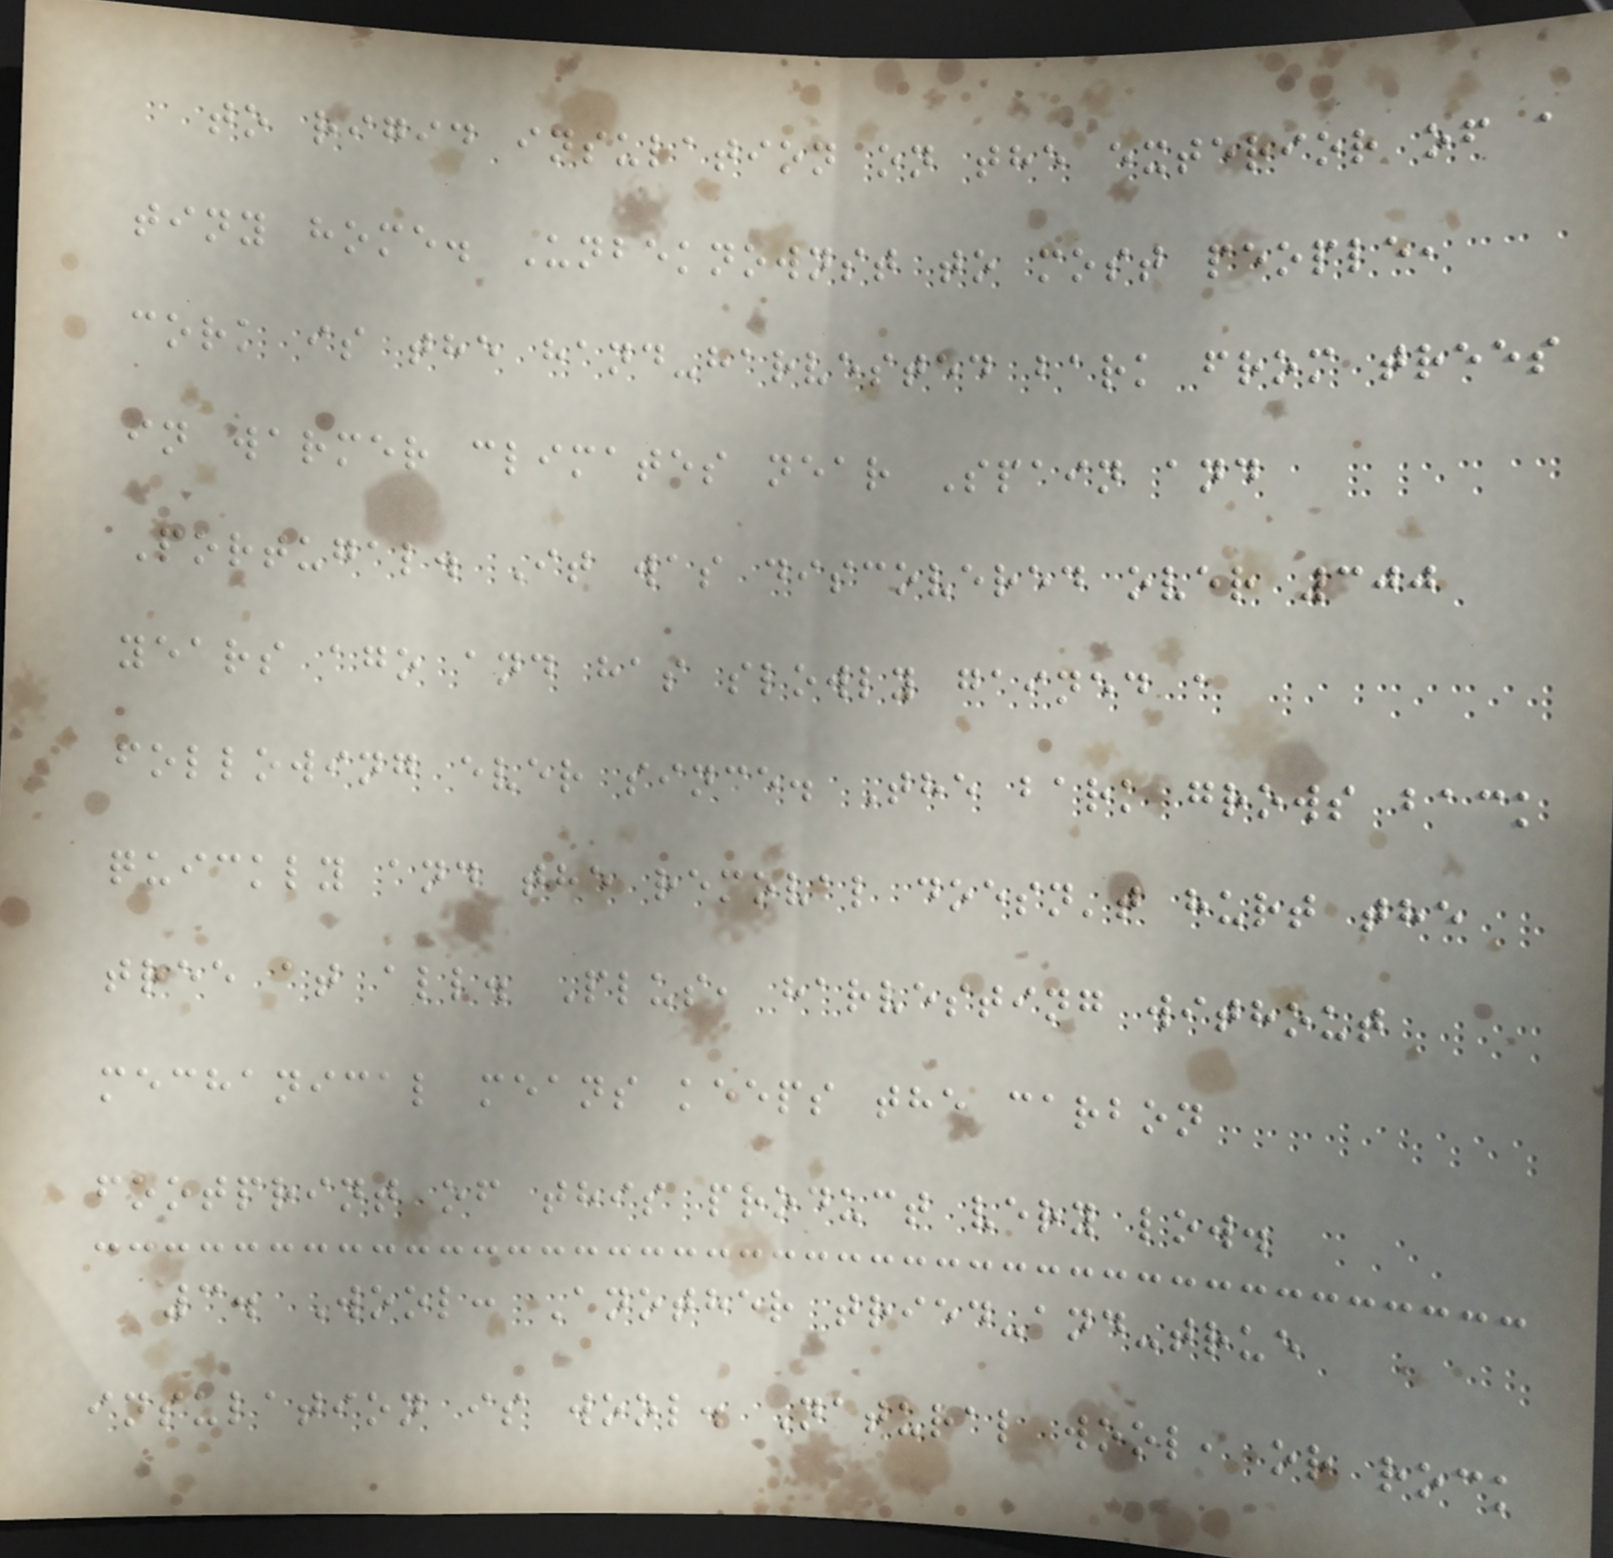to rigid insulation on the exterior of a
tiny home. Unbeknownst to most people,
cork is the hand-harvested bark from trees
in warmer climates near Spain and
Portugal. It was discovered over 300
years ago and has slowly gained a
following ever since. The bark grows back
quickly and the removal doesn't hurt the
tree at all. Plus, harvesting without
mechanical means keeps the carbon
footprint of this product very low.
3. Wool: Another tried-and-true
insulation is wool. Natural wool, or rock
